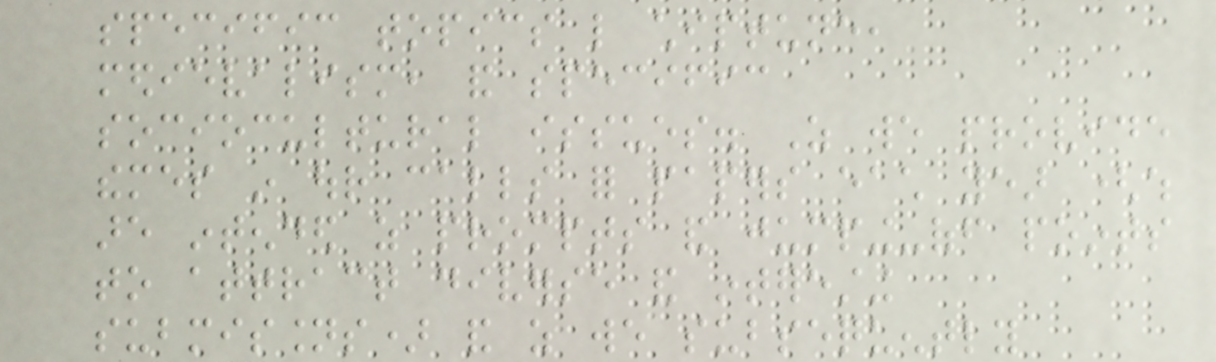specific topics like chiptune,
medievalism, and specific
sociocultural issues. As we provide
themes in our calls for papers each year (which
are intended as prompts and jumping-off points
to attract diverse and interesting
submissions) and as we subsequently
